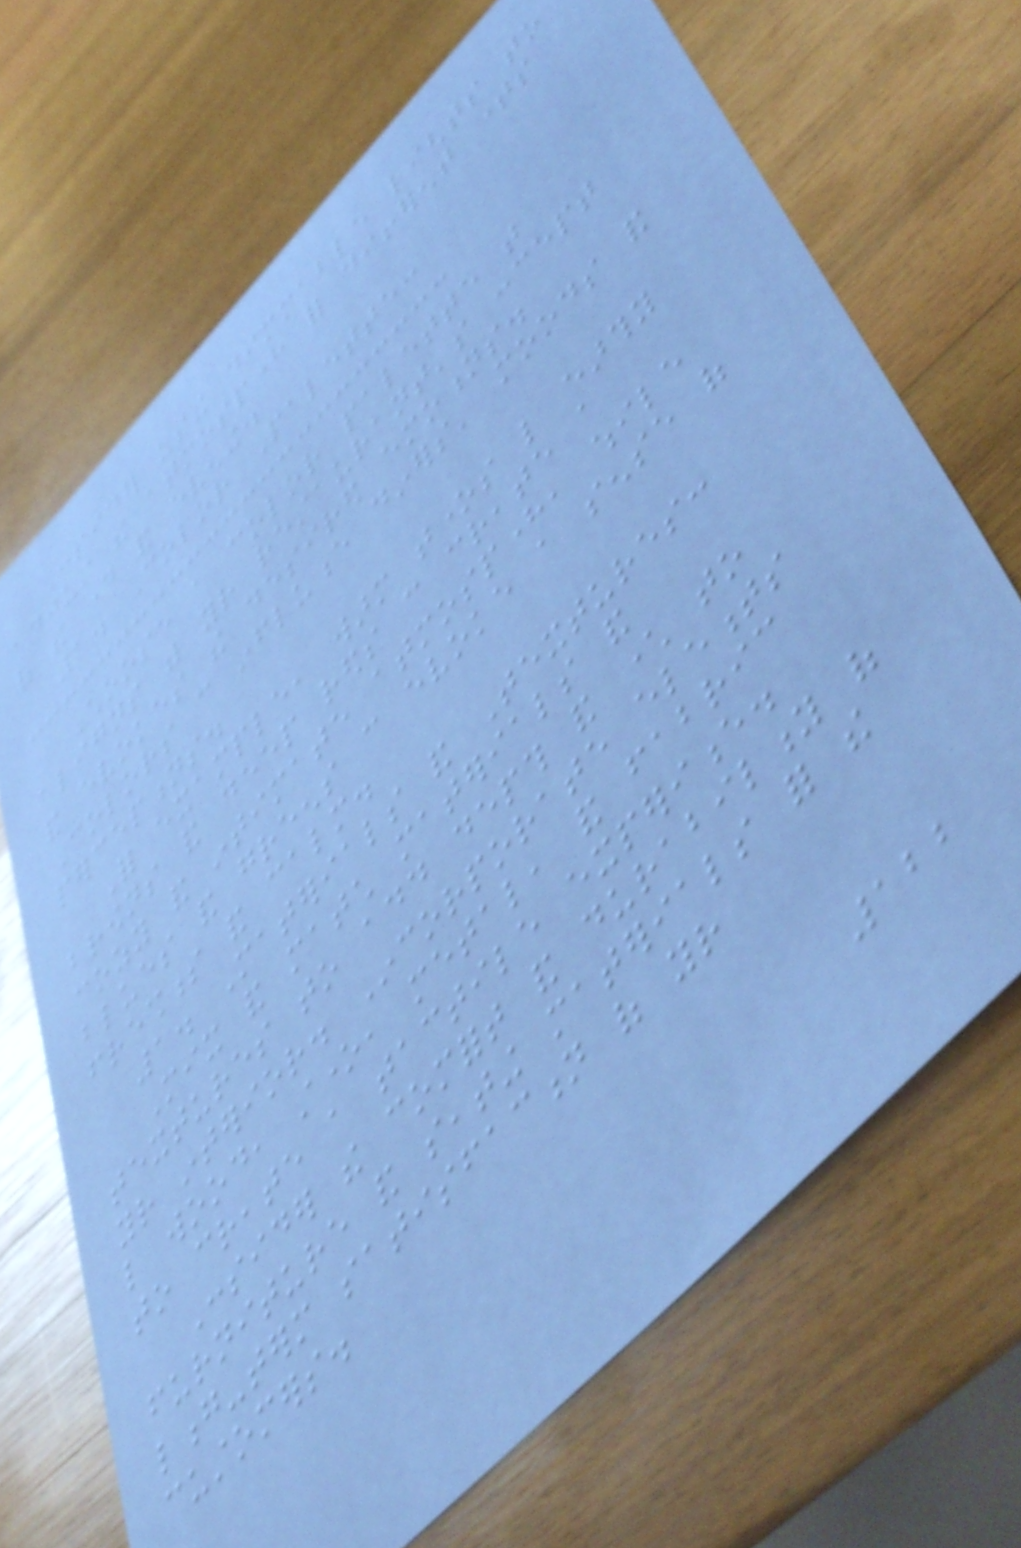Consider using dimmable lights to
adjust the atmosphere for different times
of the day and evening.
1. Color Palette:
Choose a color palette that
aligns with your restaurant's concept
and evokes the desired emotions.
Colors can influence diners' moods and
perceptions.
For example, warm tones like earthy
browns and deep reds can create a
cozy and intimate atmosphere, while
blues and greens can evoke a sense of
freshness and calm.
1. Materials and Textures:
Mix and match materials and
textures to add depth and character to
your interior. Incorporate elements
like wood, stone, metal, and fabric
to create a tactile experience.
Consider the comfort and durability of
furniture and seating materials for the
long-term satisfaction of your
customers.
122
